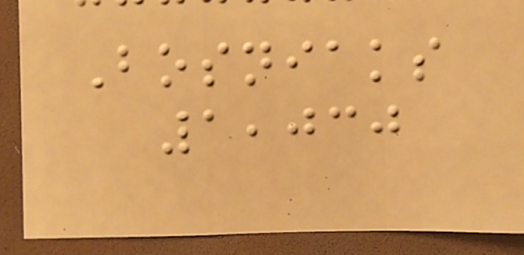Bosniaks
1,030
